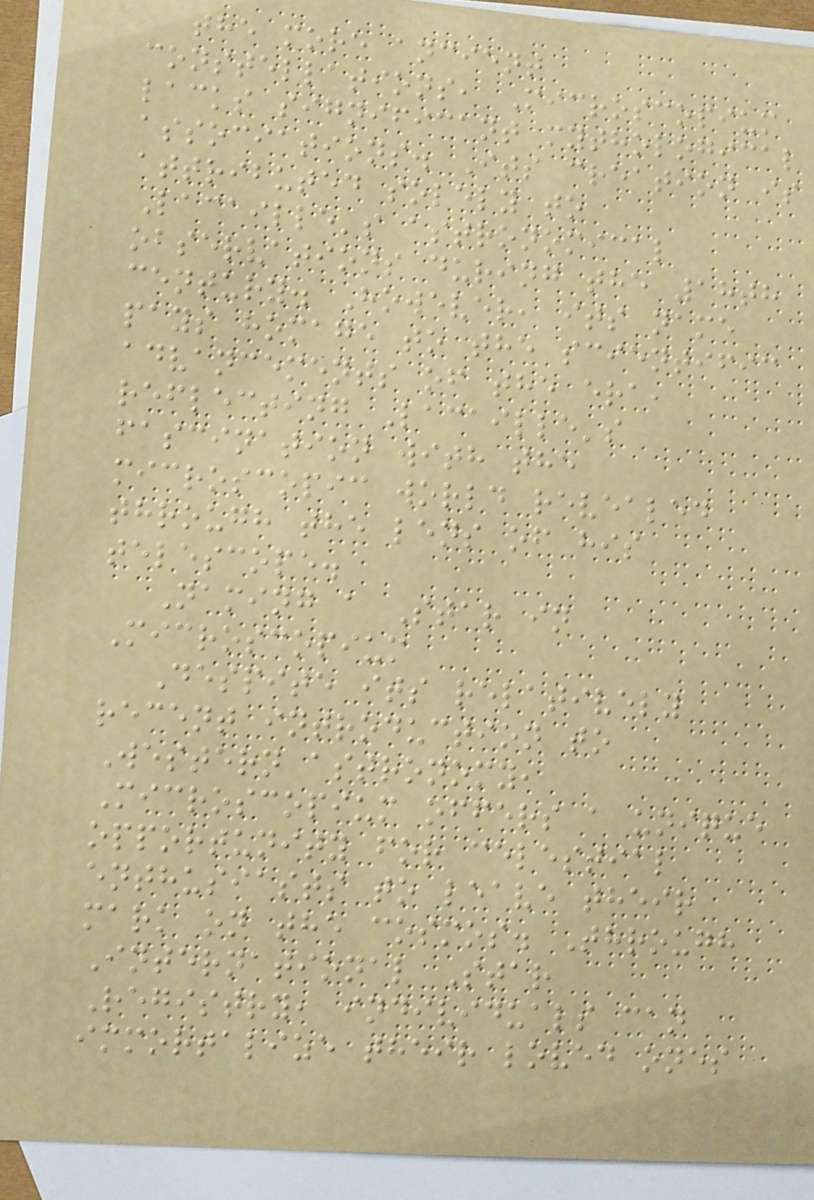the more ancient
constellations, Microscopium
lacks significant mythological
associations. Its creation is
attributed solely to
Lacaille's astronomical
observations during the 18th
century. However, its name
pays homage to the scientific
advancements of the era,
reflecting Lacaille's
fascination with the
microscopic world revealed
through the lens of his
telescope.
Naming a Star in
Microscopium
Despite its relatively
recent introduction to
Western astronomy,
Microscopium offers a unique
opportunity for celestial
enthusiasts to leave their
mark on the cosmos. Through
International Star
Registry, individuals can
immortalize their loved ones
